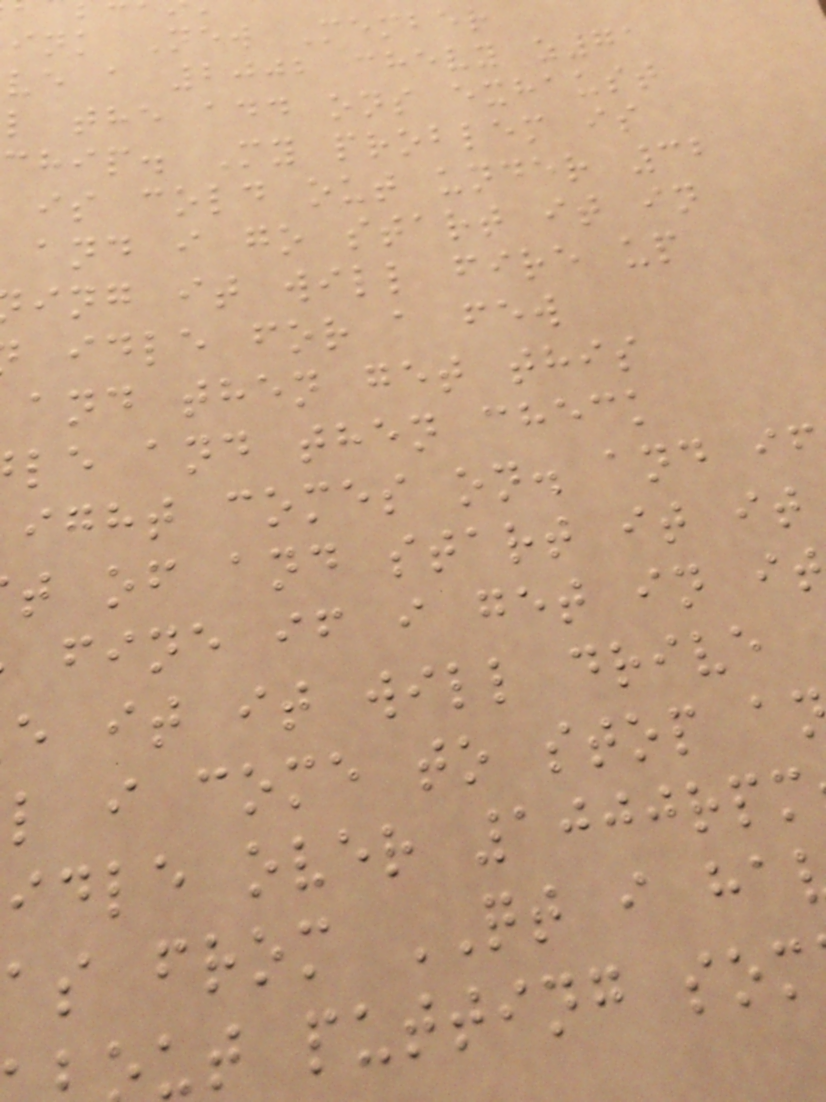ink New Member
ve a 2002 chevy z71
l the add ons exhaust
chip. My problem is
is cold out under 32
and i go start it in
ing it will fire up
idle for a few
and then get this
le and then check
ight comes on. and if
t of and start it it
fine if i get in i
e it it will drive
l i come to stop a
idle over 1000rpm
as from QT i ha
ut putting som
